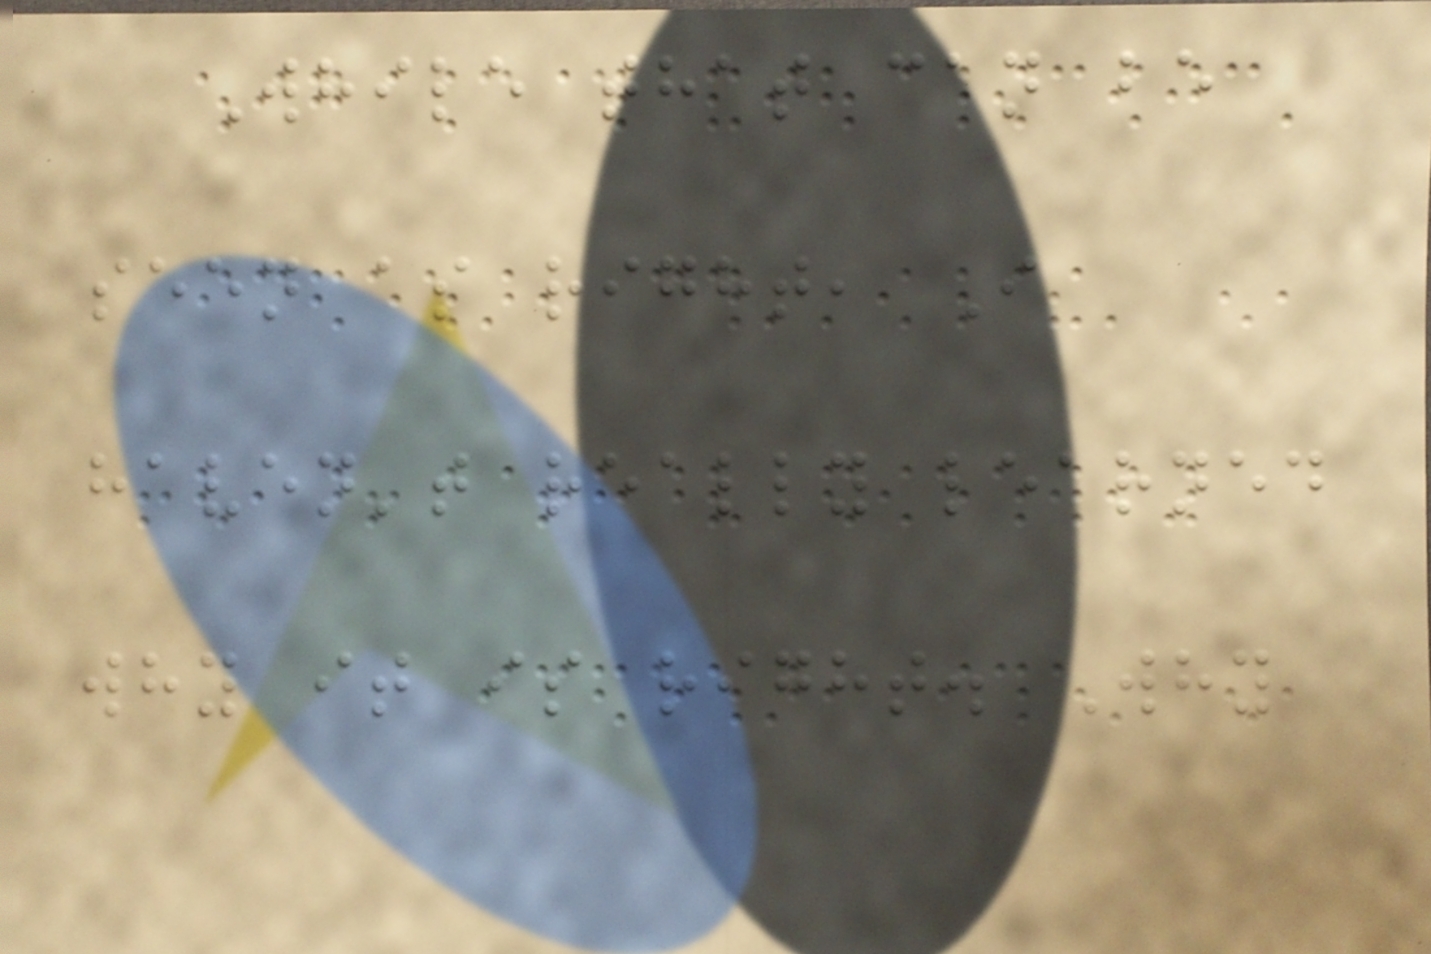While that can be
seen as right, I
haven't really learned
why it is right. Why
